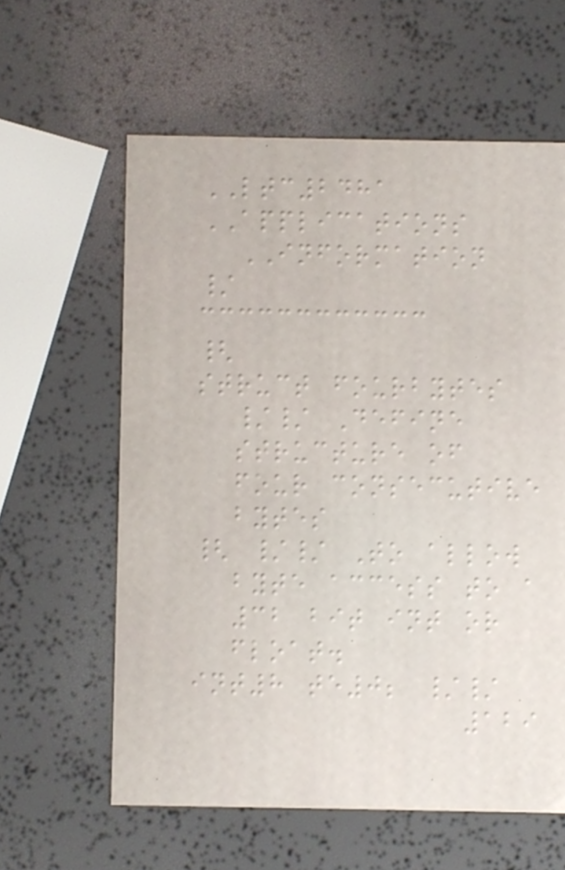LTC2481
APPLICATIONS
INFORMATION
/
{
struct fourbytes
// Define
structure of
four consecutive
bytes
{ // To allow
byte access to a
32 bit int or
float.
int8 te0; //
129
